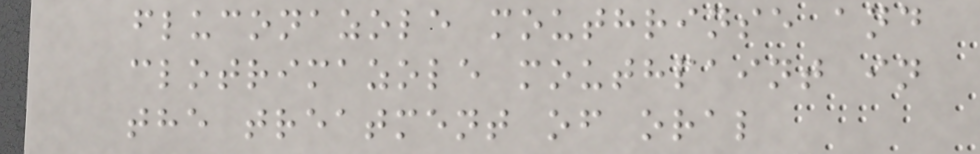fluconazole mouthrinse and
clotrimazole mouthpaint in
the treatment of oral
